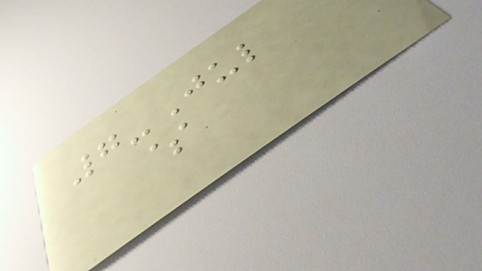7-Jul
$
